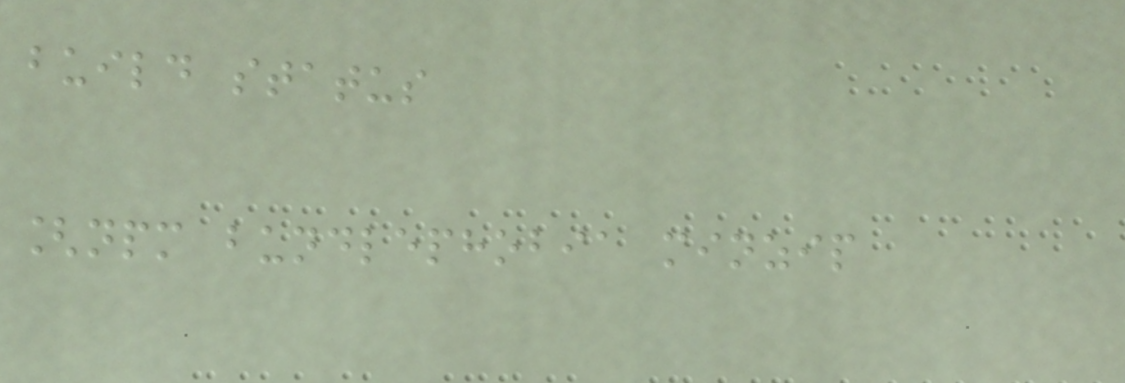build status
[npm bundlephobia minzip
